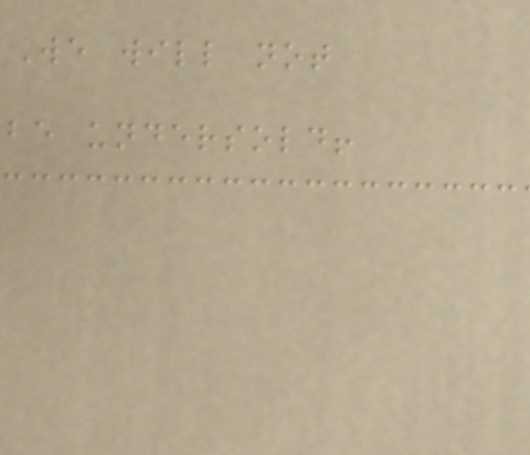We will not
be undersold!
